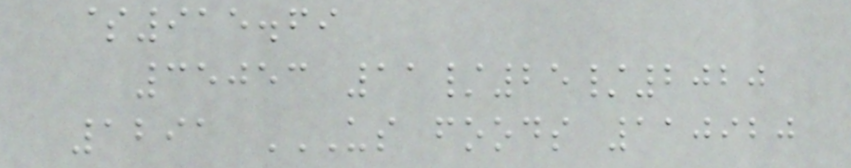$915.69
35053 11/25/2020
1291 US FOODS 110920
